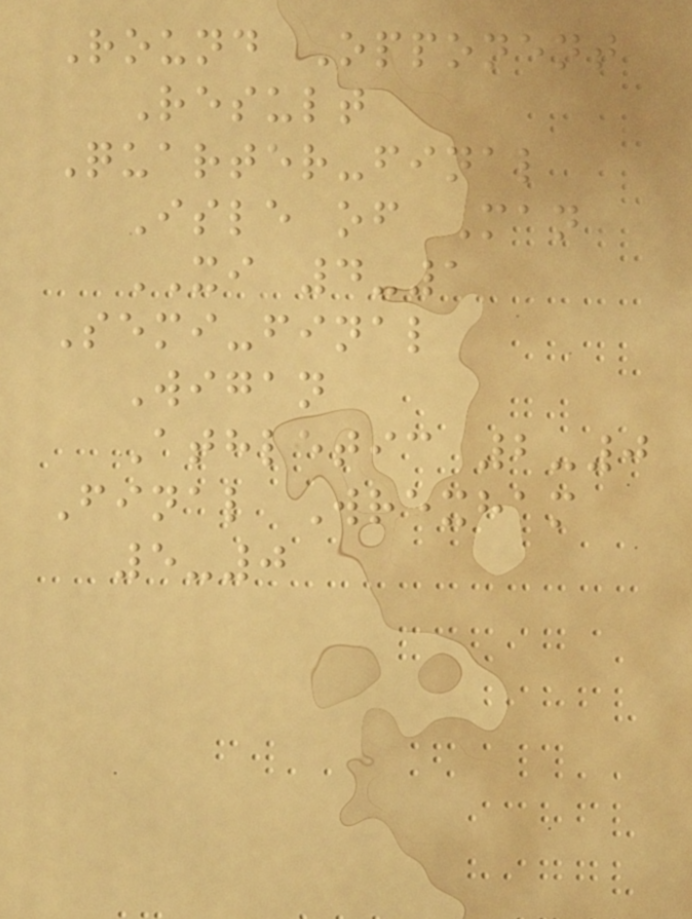Round Opponent
Result
Quarter-final
Isle of Man
XI 4-1
Semi-final
Wigan
Athletic 2-0
Final Wrexham
5-0
